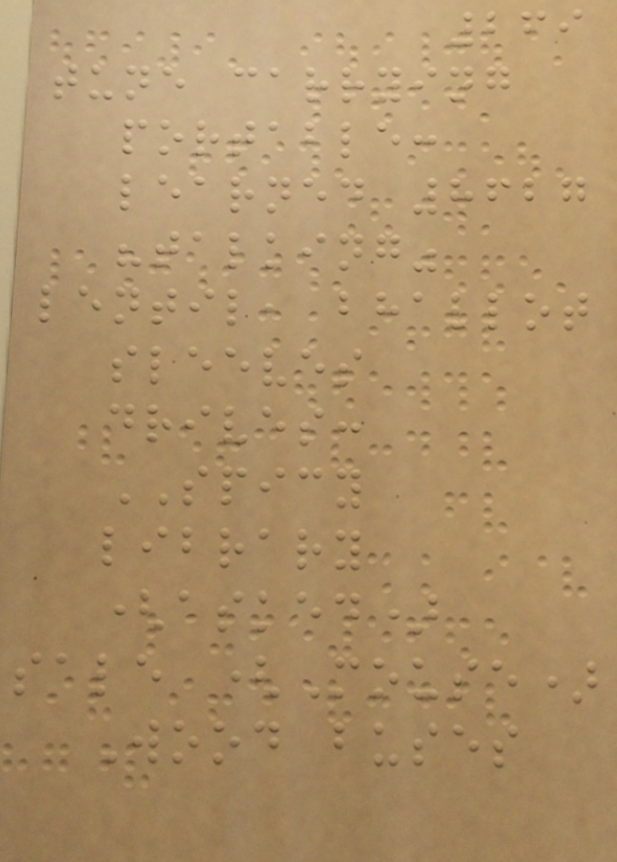269
tune carrying
portable:
learned 8627
"talking"
lentil, bhallot
sleeves
drives:
SPICY
library
(asked)
sale (Mouse)
Wood buses
